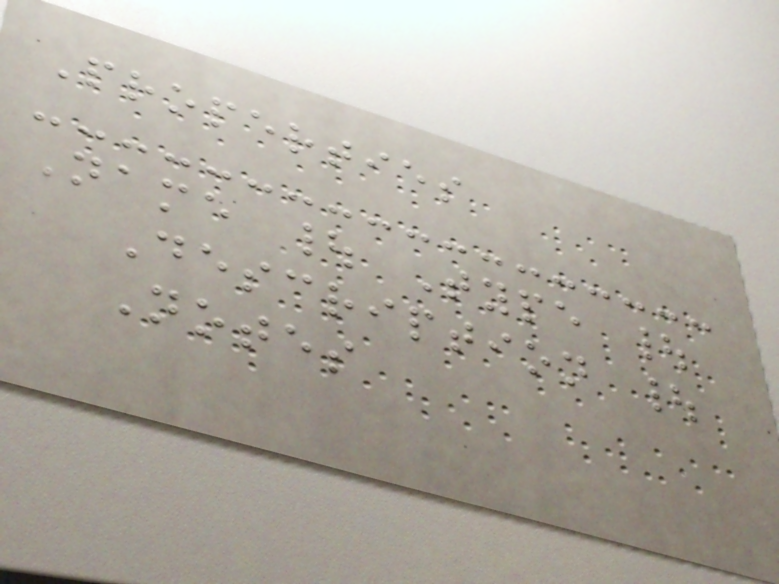Properties
Name | Type |
Description |
Notes
